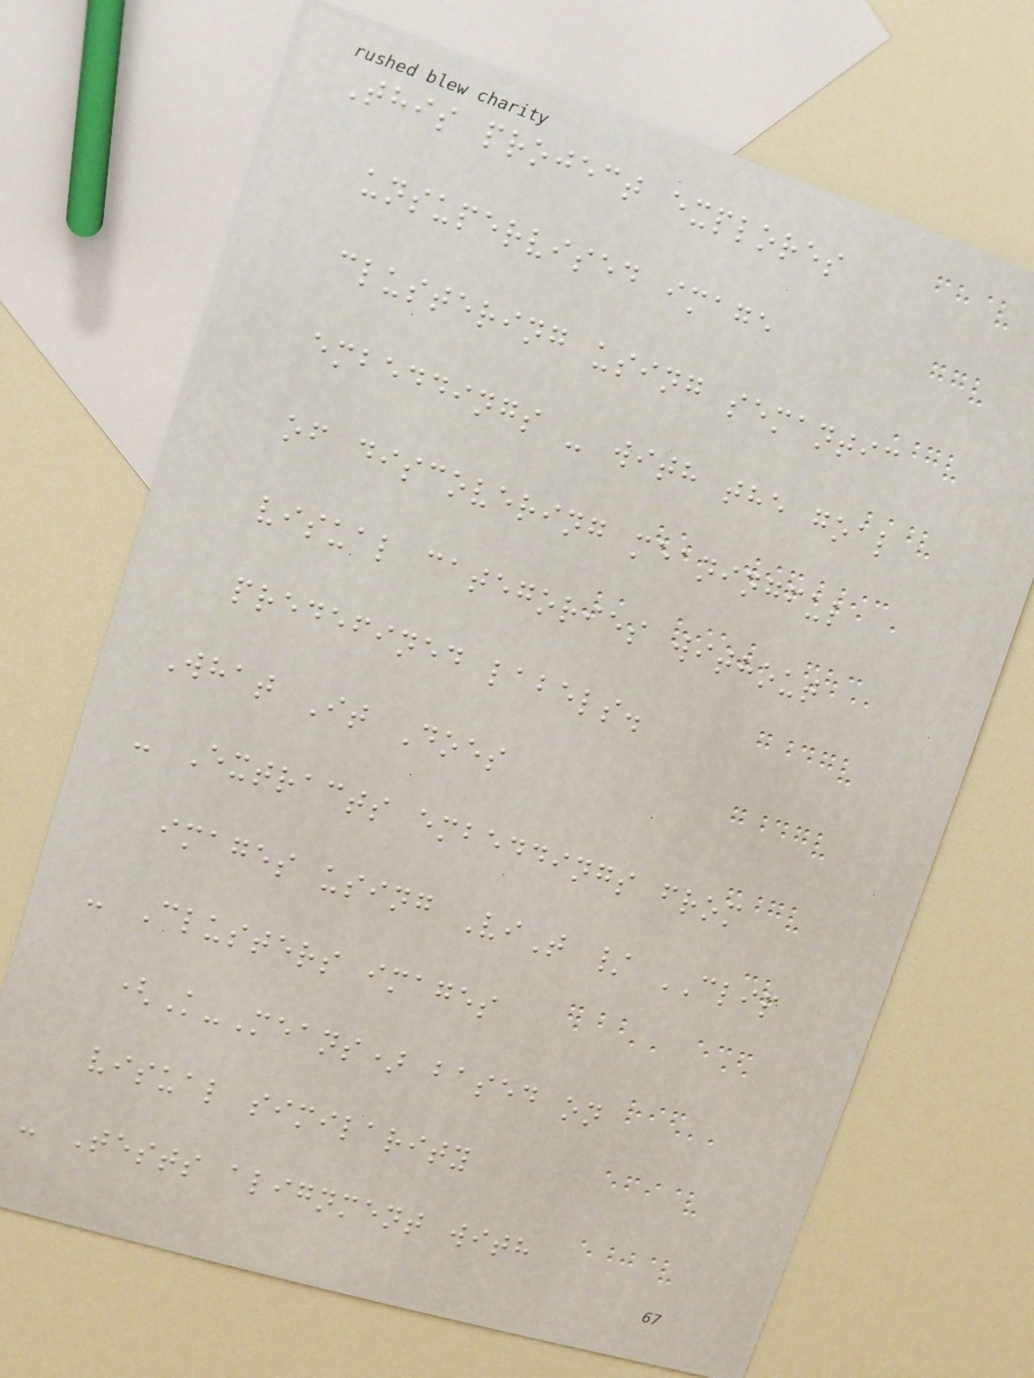This project explores
unsupervised image
clustering using semantic
embeddings - with the goal
of discovering meaningful
visual categories without
predefined labels.
What It Does
- Extracts embeddings from
images using ViT / CLIP
- Clusters images
(K-Means) based on
visual similarity
- Tests alignment with
